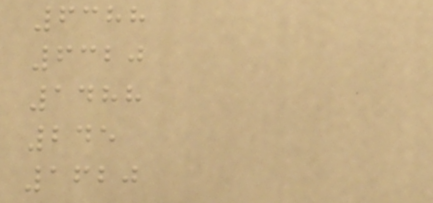6388
6320
1488
245
1620
